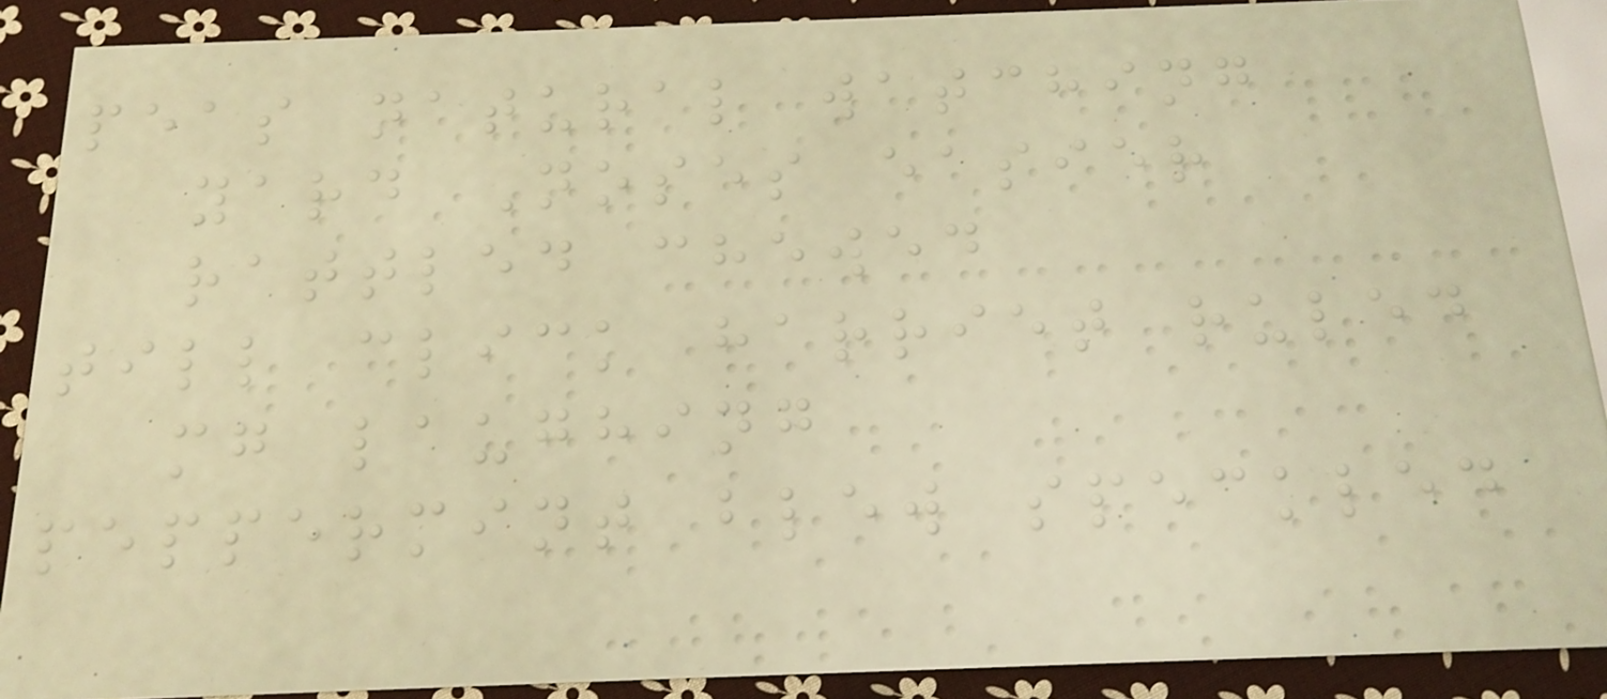peas natural watching
yard Noses easier
rattled chewed
till click harriet ruled
mg laughing
peppermint blew speckled
